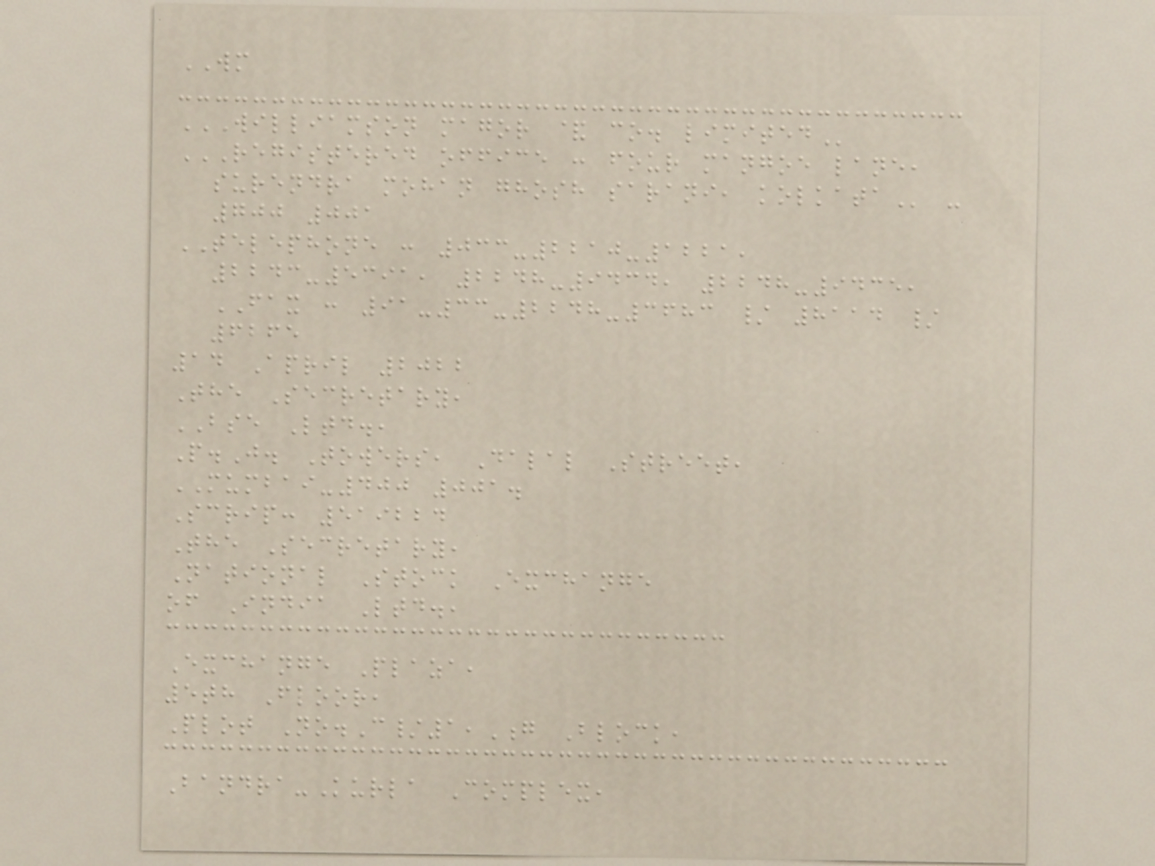WM
WILLIAMSON MAGOR & CO. LIMITED
REGISTERED OFFICE : FOUR MANGOE LANE,
SURENDRA MOHAN GHOSH SARANI, KOLKATA -
700 001
TELEPHONE : 033-2210-1221,
2243-5391, 2248-9434, 2248-9435,
FAX : 91-33-2248-3683 / 8114 /
6265
14 April 2022
The Secretary,
BSE Ltd.,
P.J. Towers, Dalal Street,
MUMBAI-400 001.
Scrip: 519224
The Secretary,
National Stock Exchange
of India Ltd.,
Exchange Plaza,
5th Floor,
Plot No.C/1,G Block,
Bandra-Kurla Complex,
